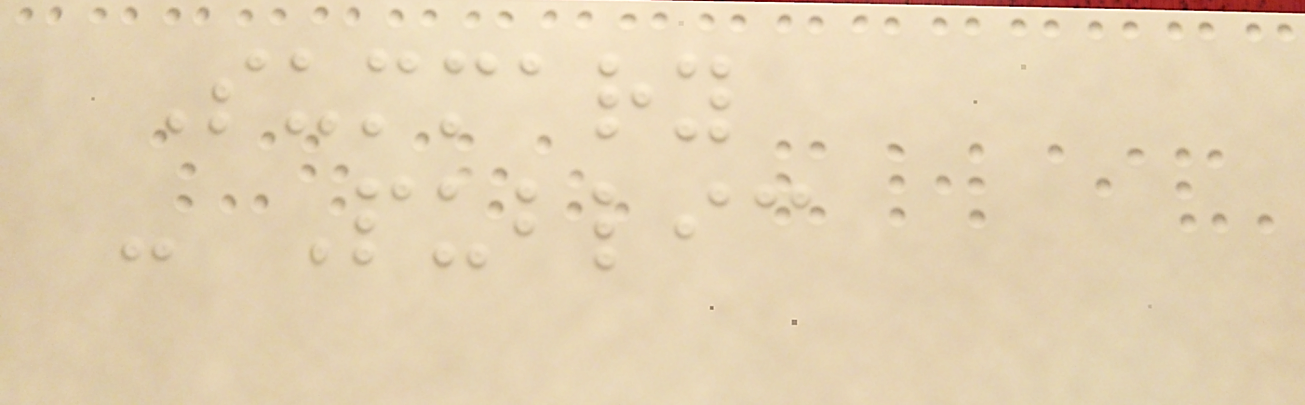Summary
- Public
